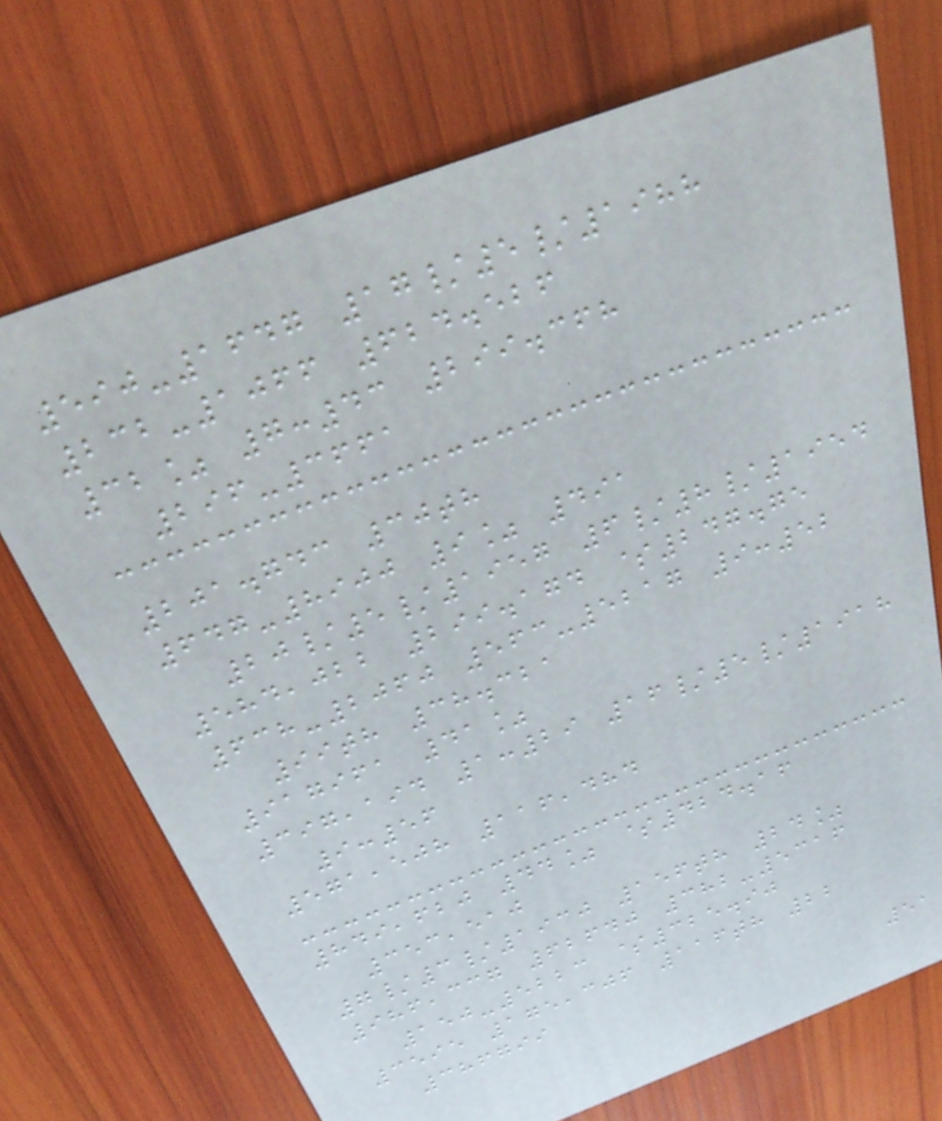590-1647 17/5/1988
232-1066 624.526
32% 7:43 299.368
296-3661
201.743 30th
647-8900 9% 491
20/5/1957 6/8/1954
584,022 299.174 $247.75
638-2060 563-5217 9:52
99th 38.321
917961 41%
397,194 1:29 16/5/1918
9:56
571,508 116,484
849,620 44% $424.16
353,510
7/3/1930 156th 24%
986,337 62640 382-5316
150-5223 $325.90
3595 175,306 116th 22
386799
51
